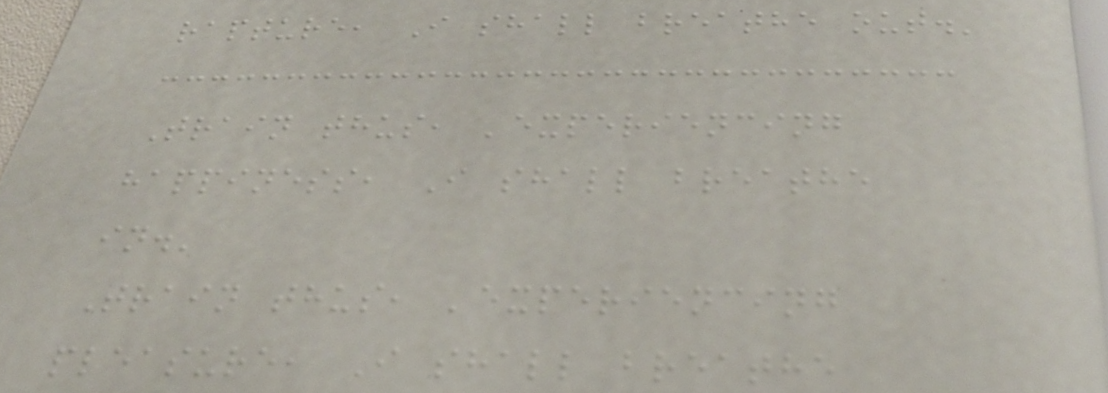rapture, I shall breathe out.'
Train thus, 'experiencing
happiness, I shall breathe
in.'
Train thus, 'experiencing
pleasure, I shall breathe
